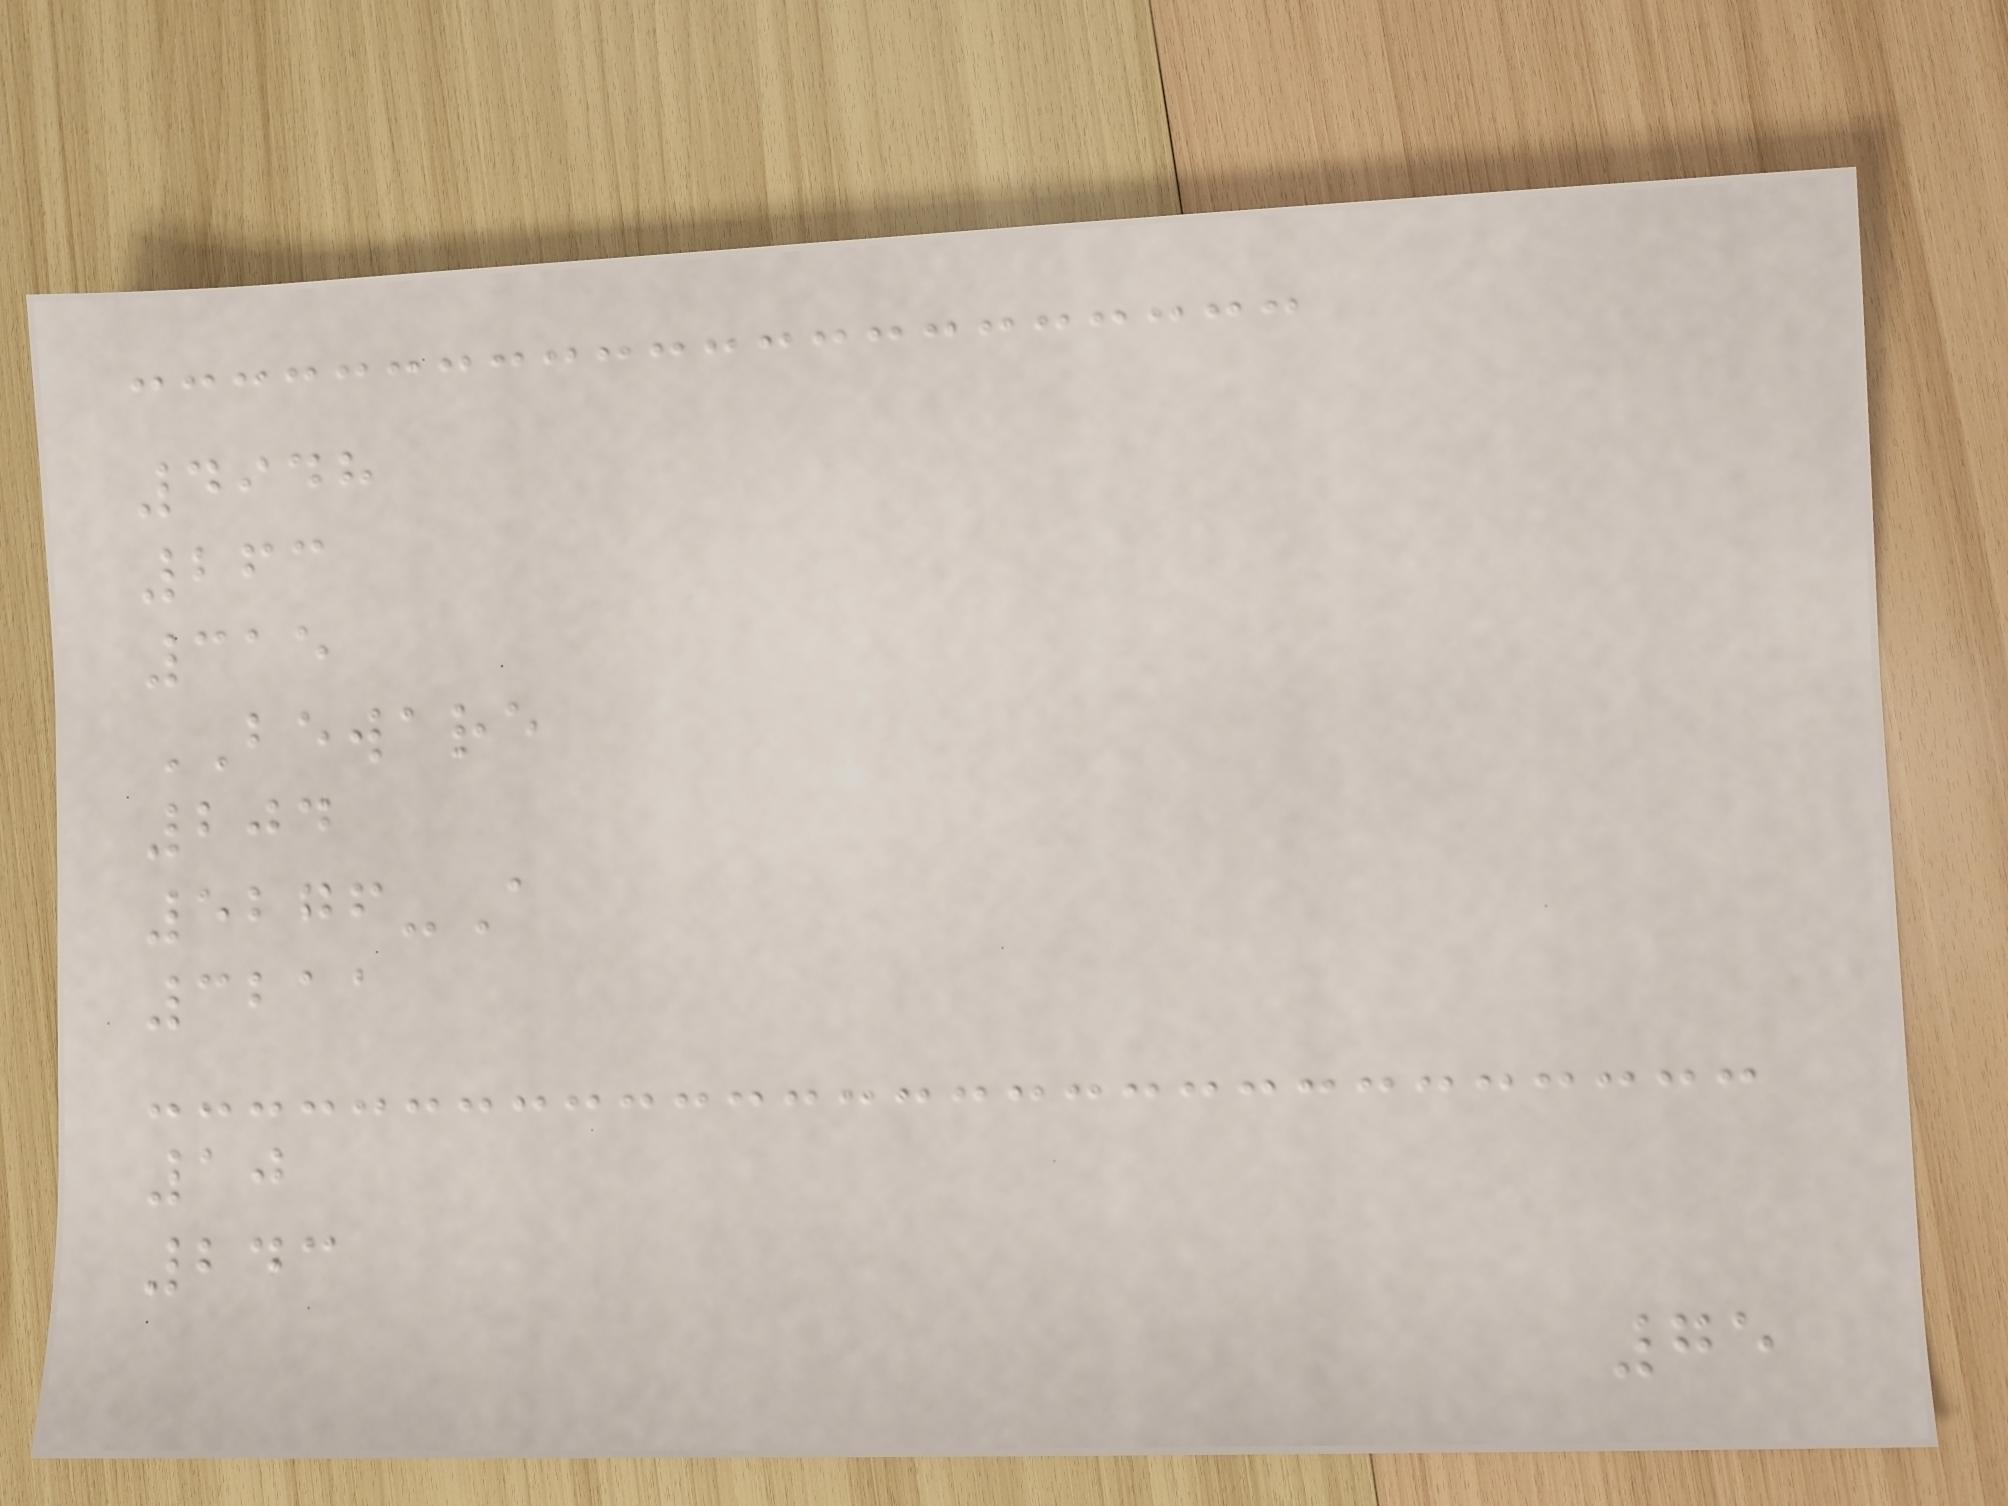4948
263
315
BEWARE
204
5276-A
3211
10
243
75
